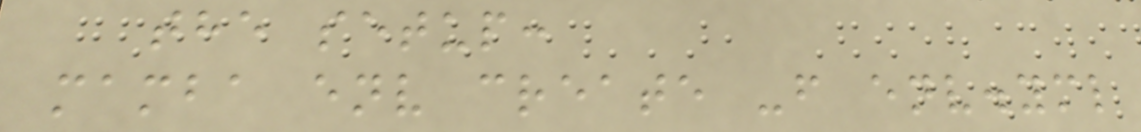the setup:
mamba env create -f env.yml
